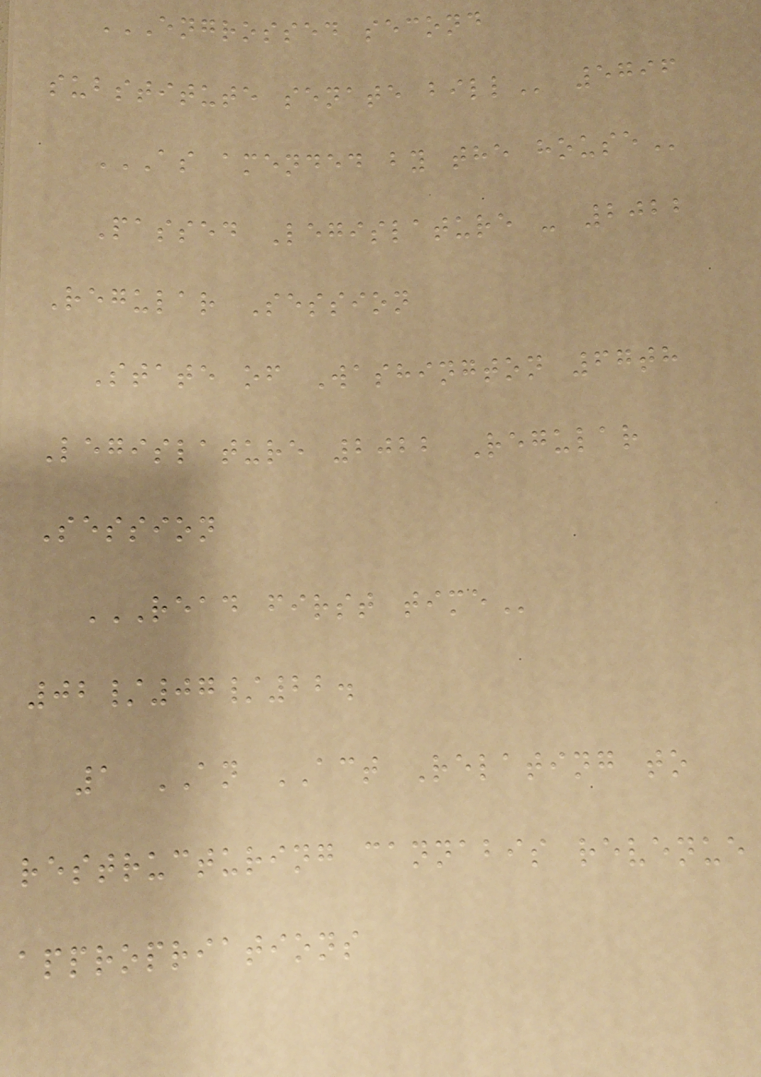ENGROSSED SECOND
SUBSTITUTE SENATE BILL 5796
AS AMENDED BY THE HOUSE
Passed Legislature - 2022
Regular Session
State of Washington 67th
Legislature 2022 Regular
Session
READ FIRST TIME
02/07/22.
1 AN ACT Relating to
restructuring cannabis revenue
appropriations
